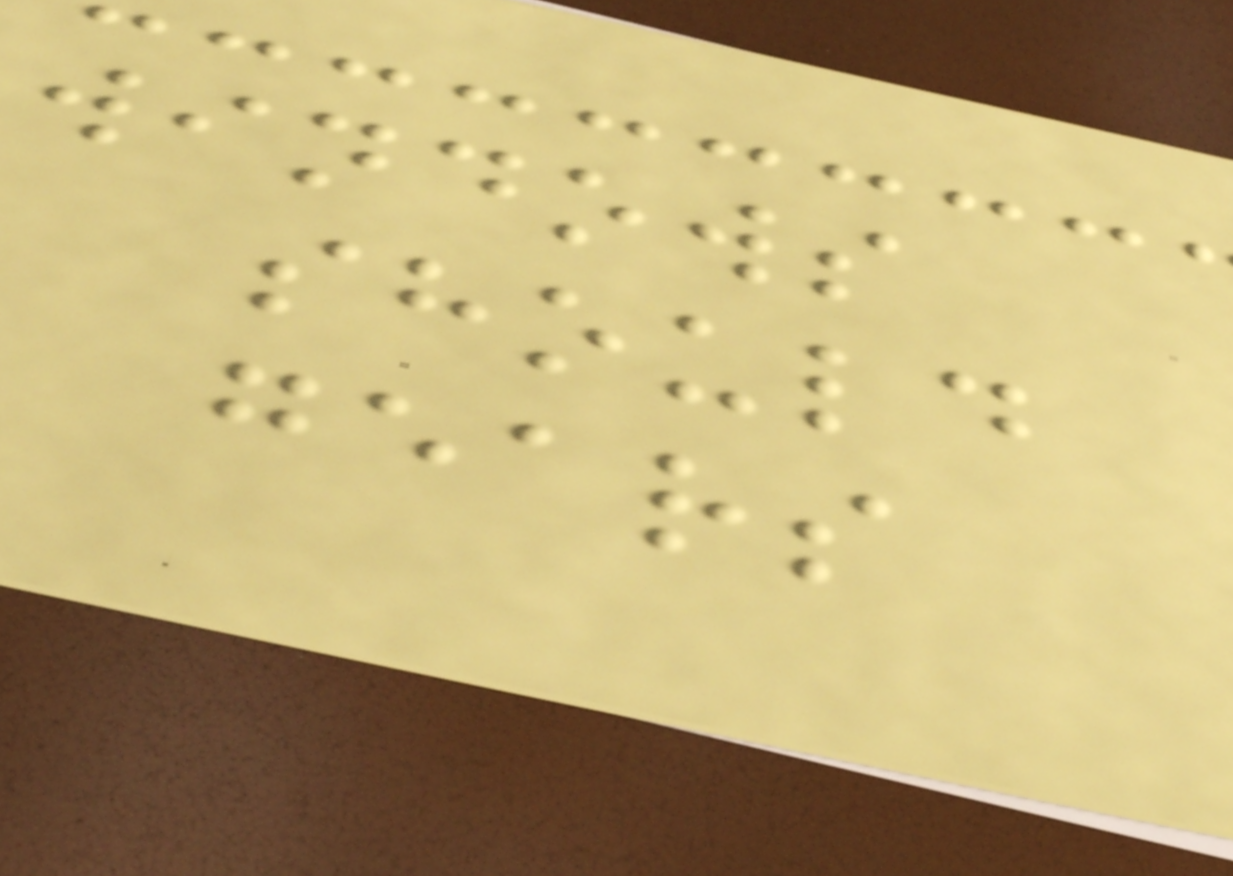windows
should
gears
